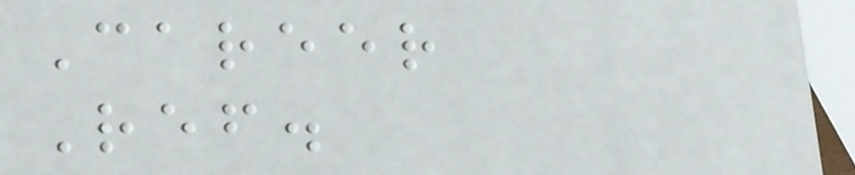Career
Ref.
